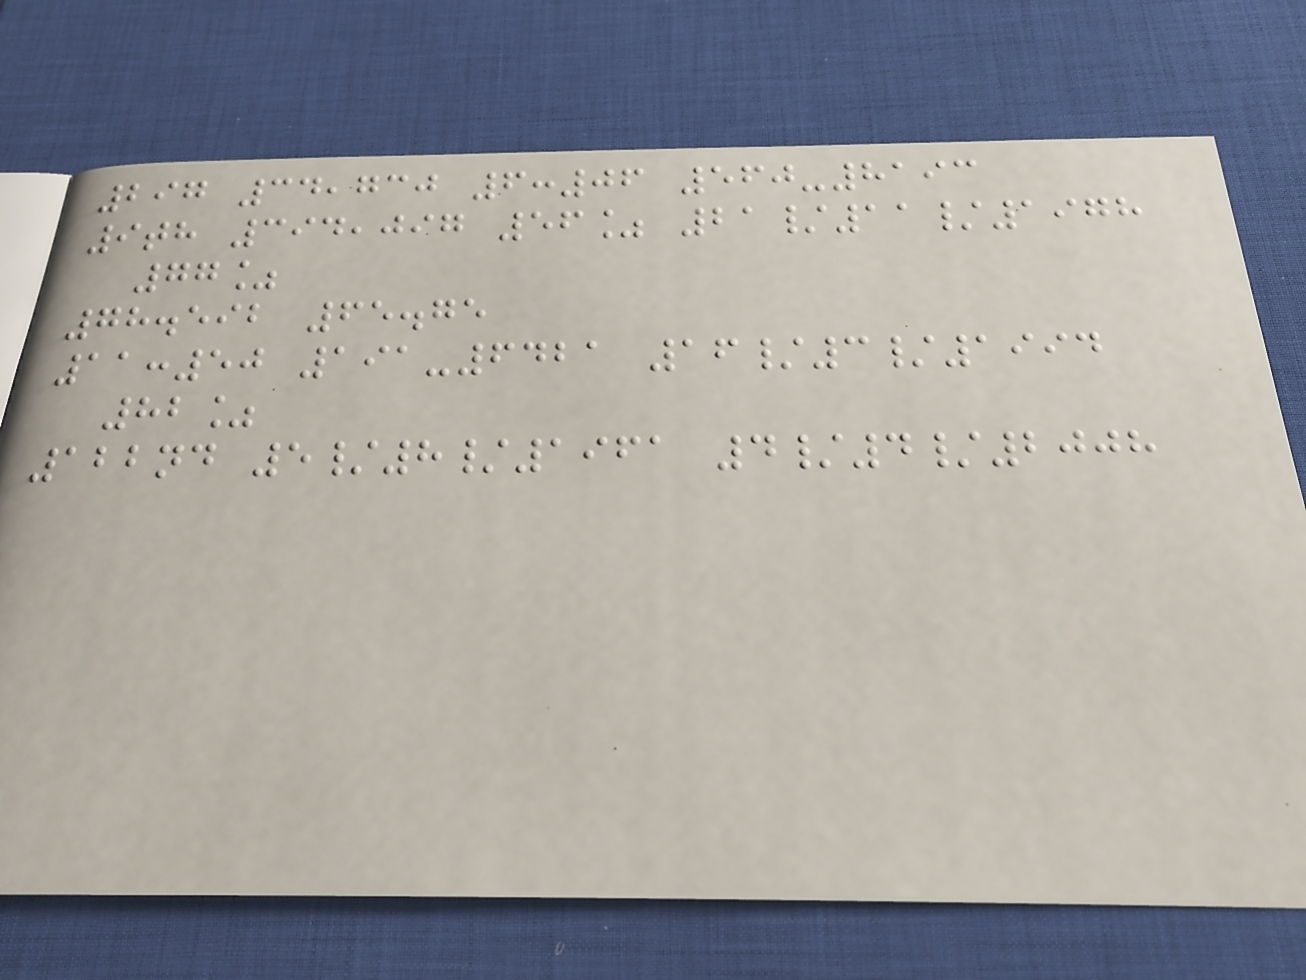297 34,730 6:06 560-8193
9th 394,097 56% 21/11/1978
77%
78.592 65.75
11:50 191-6421 16/3/1994
82%
122nd 5/8/1961 4/4/2008
